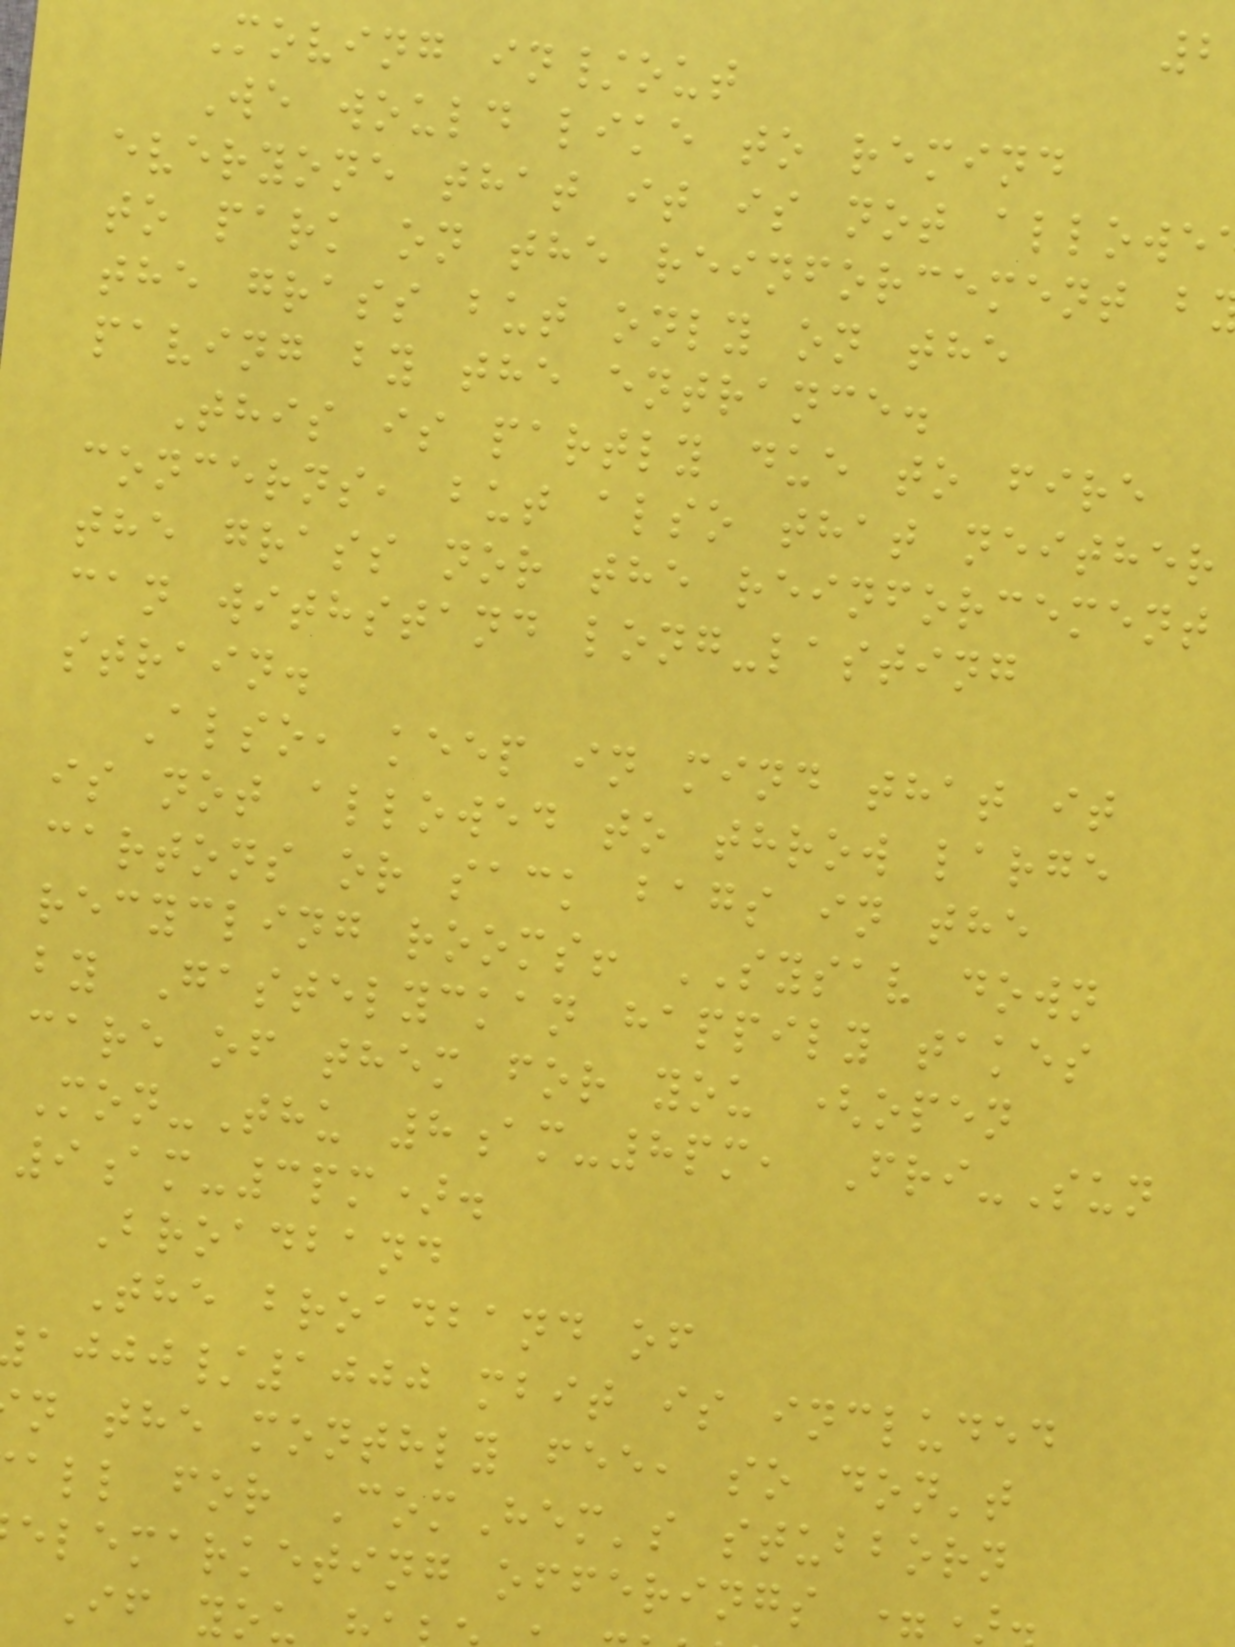Moving in/out
We would like to remind
everyone that it is not allowe
to park on the reinforcement b
the grass but only on the
paving by the entrance.
This is partly due to fire
concerns, but also that neither
the grass nor the reinforcement
can withstand long-lasting
strain.
Also, keep in mind that it
is not allowed to throw large
cartons or sack bags in the
recycling rooms! SYSAV down
by Gastelyckan happily takes
care of them for you (open
Mon-Thu 8am-8pm, Fri-Sun
9am-3pm).
Broadband
The broadband of
/1000 mbit is included
n the monthly fee, so don't
all for ComHem's stubborn
elemarketing offerings =)
If you
